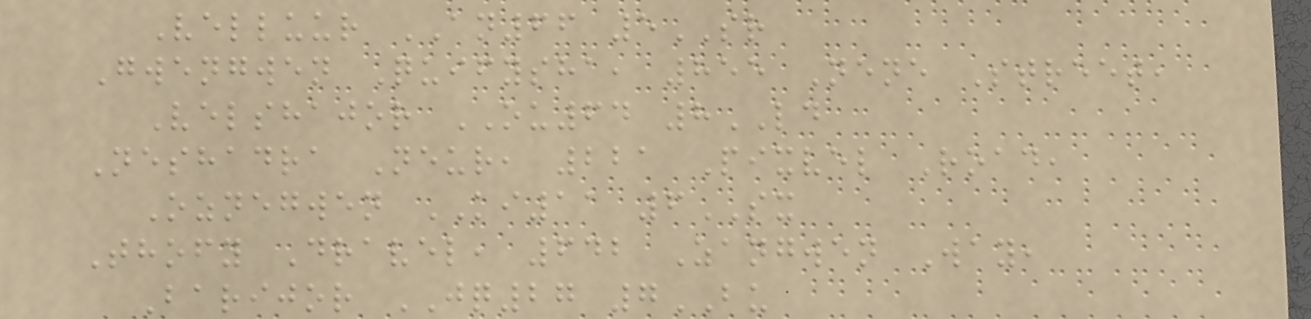Velluur AN66 5SR
Gwengwen Quifysha, 855 Nene Street,
Velshajor OU64 8LD
Neshadra Neur, 221 Pixvel Road,
Oznegwen KI11 6SX
Thofy Dravel, 642 Zangwen Way,
Barijor JQ27 7BU
